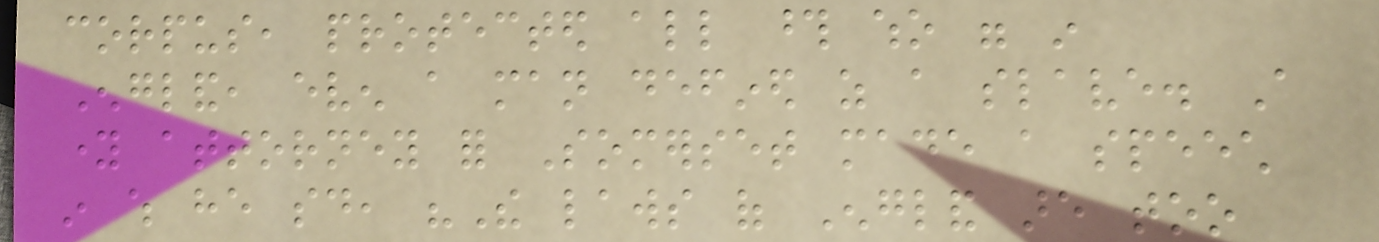corpus, protected all those who were in
England, even a man defined as a slave. A
young attorney for Somerset made a speech
in which he said, "The laws of England are too
